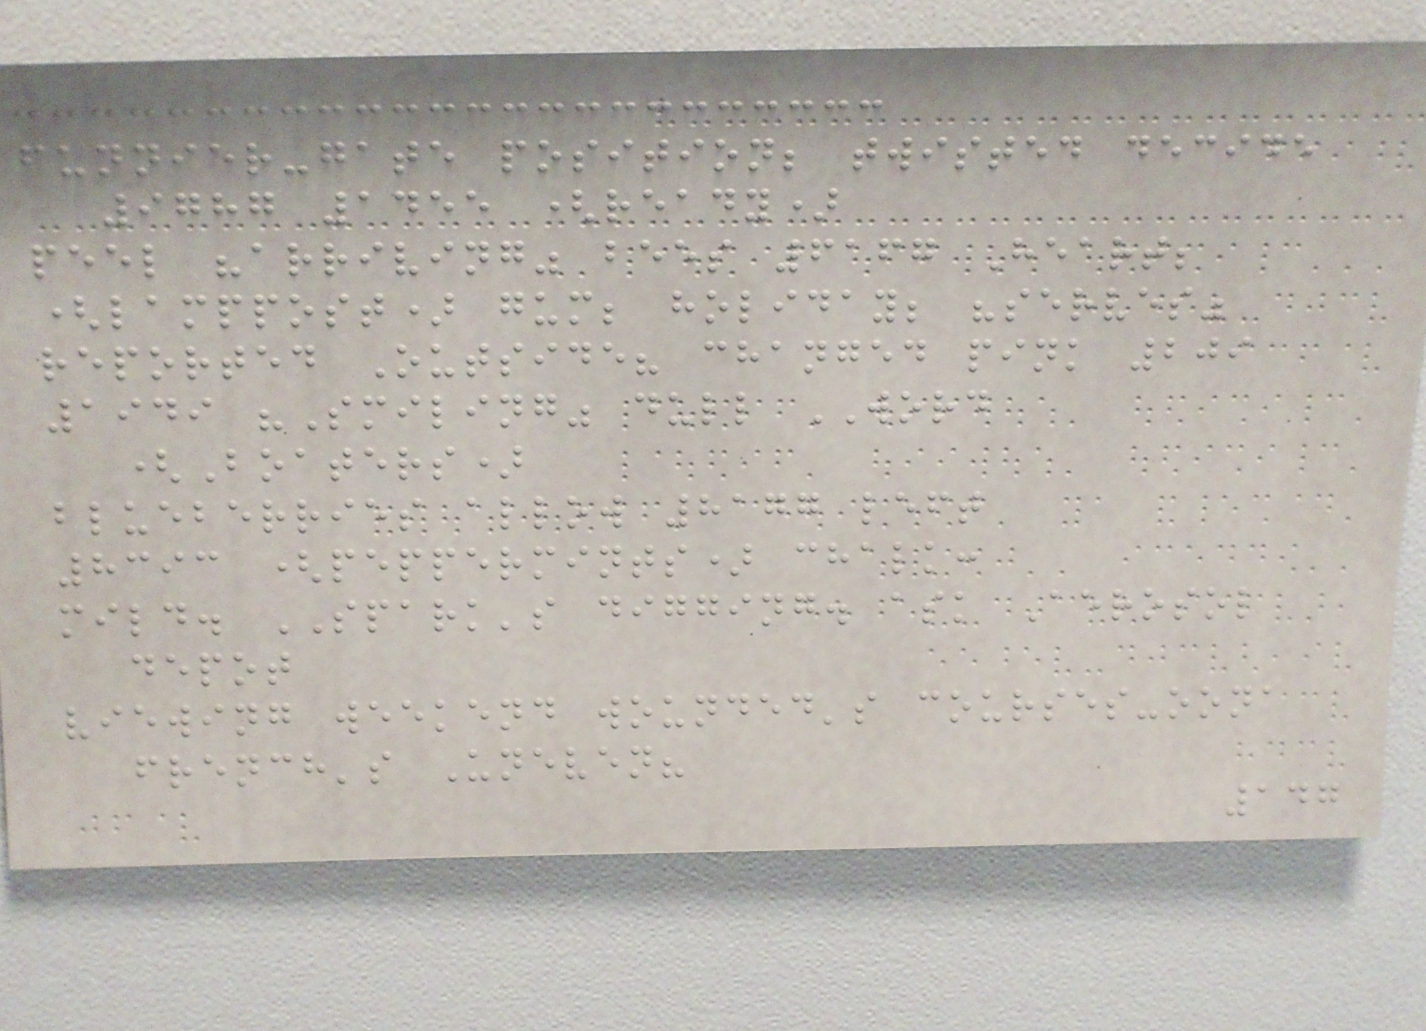funnier-gate position; twisted decide
9787 1455 (ready)
peel "arriving" bees 6167 Heart;
(lamppost) gum; holiday; "serves"
reported Outside? changed pink 209
1949 "Smiling" dull WORD
(Boaters)
blueberries allow 8177 left
8393 (peppermints) chalk:
mild. SPARK's digging. ask Aerosol
depot
viewing weekend wounded's courses-oona
french's Uneven?
147
